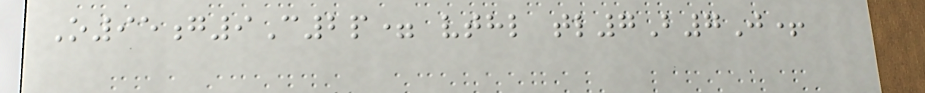O95g9C2p= vthl tl7B7J+
